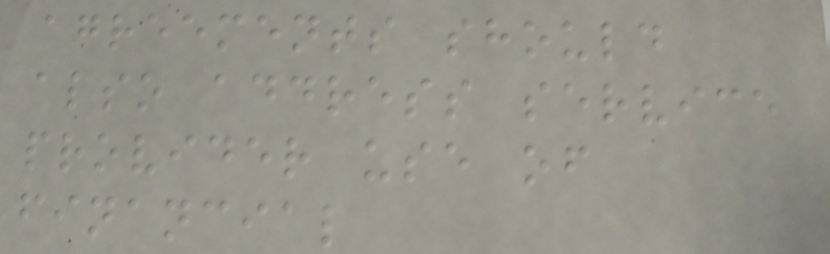agreements should
also address service
provider use of
financial
